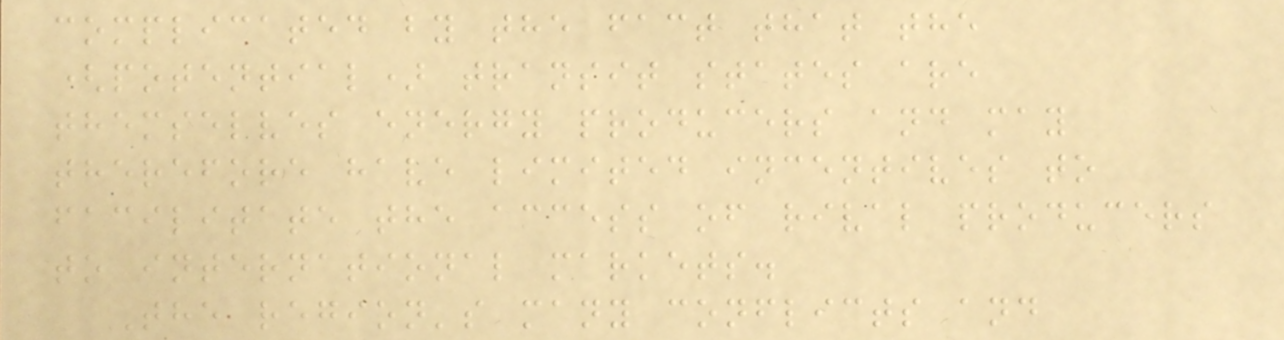complicated by the fact that the
(potential) transit states are
themselves energy producers and may
therefore have limited incentives to
facilitate the access of rival producers
to international markets.
The region's many conflicts and
